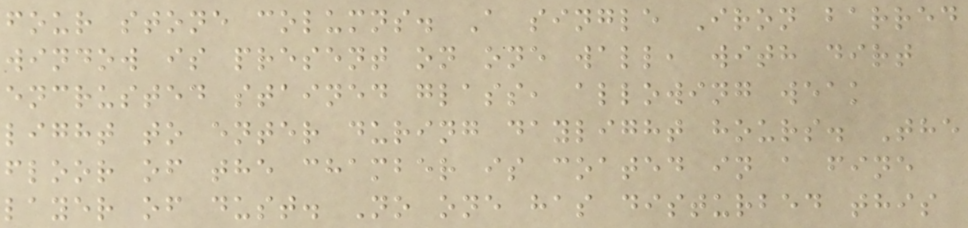four stone columns. A single Iron barred
window is present on one wall, with dirt
encrusted stained glass, allowing weak
light to enter during daylight hours. The
floor of the chamber is coated in a fine
layer of dust. No one has disturbed this
